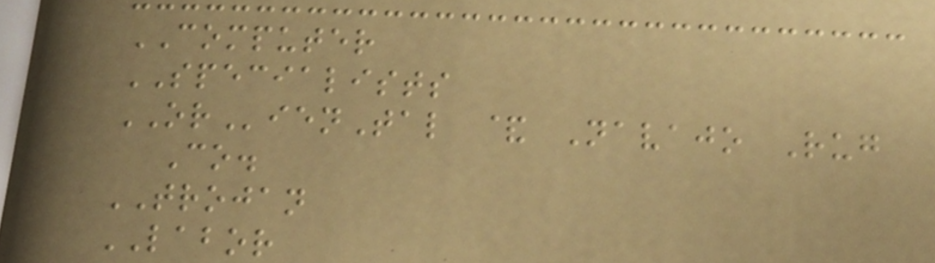COMPUTER
SPECIALISTS
ORienTal & Navajo Rug
Co.
TROJAN
LABOR
